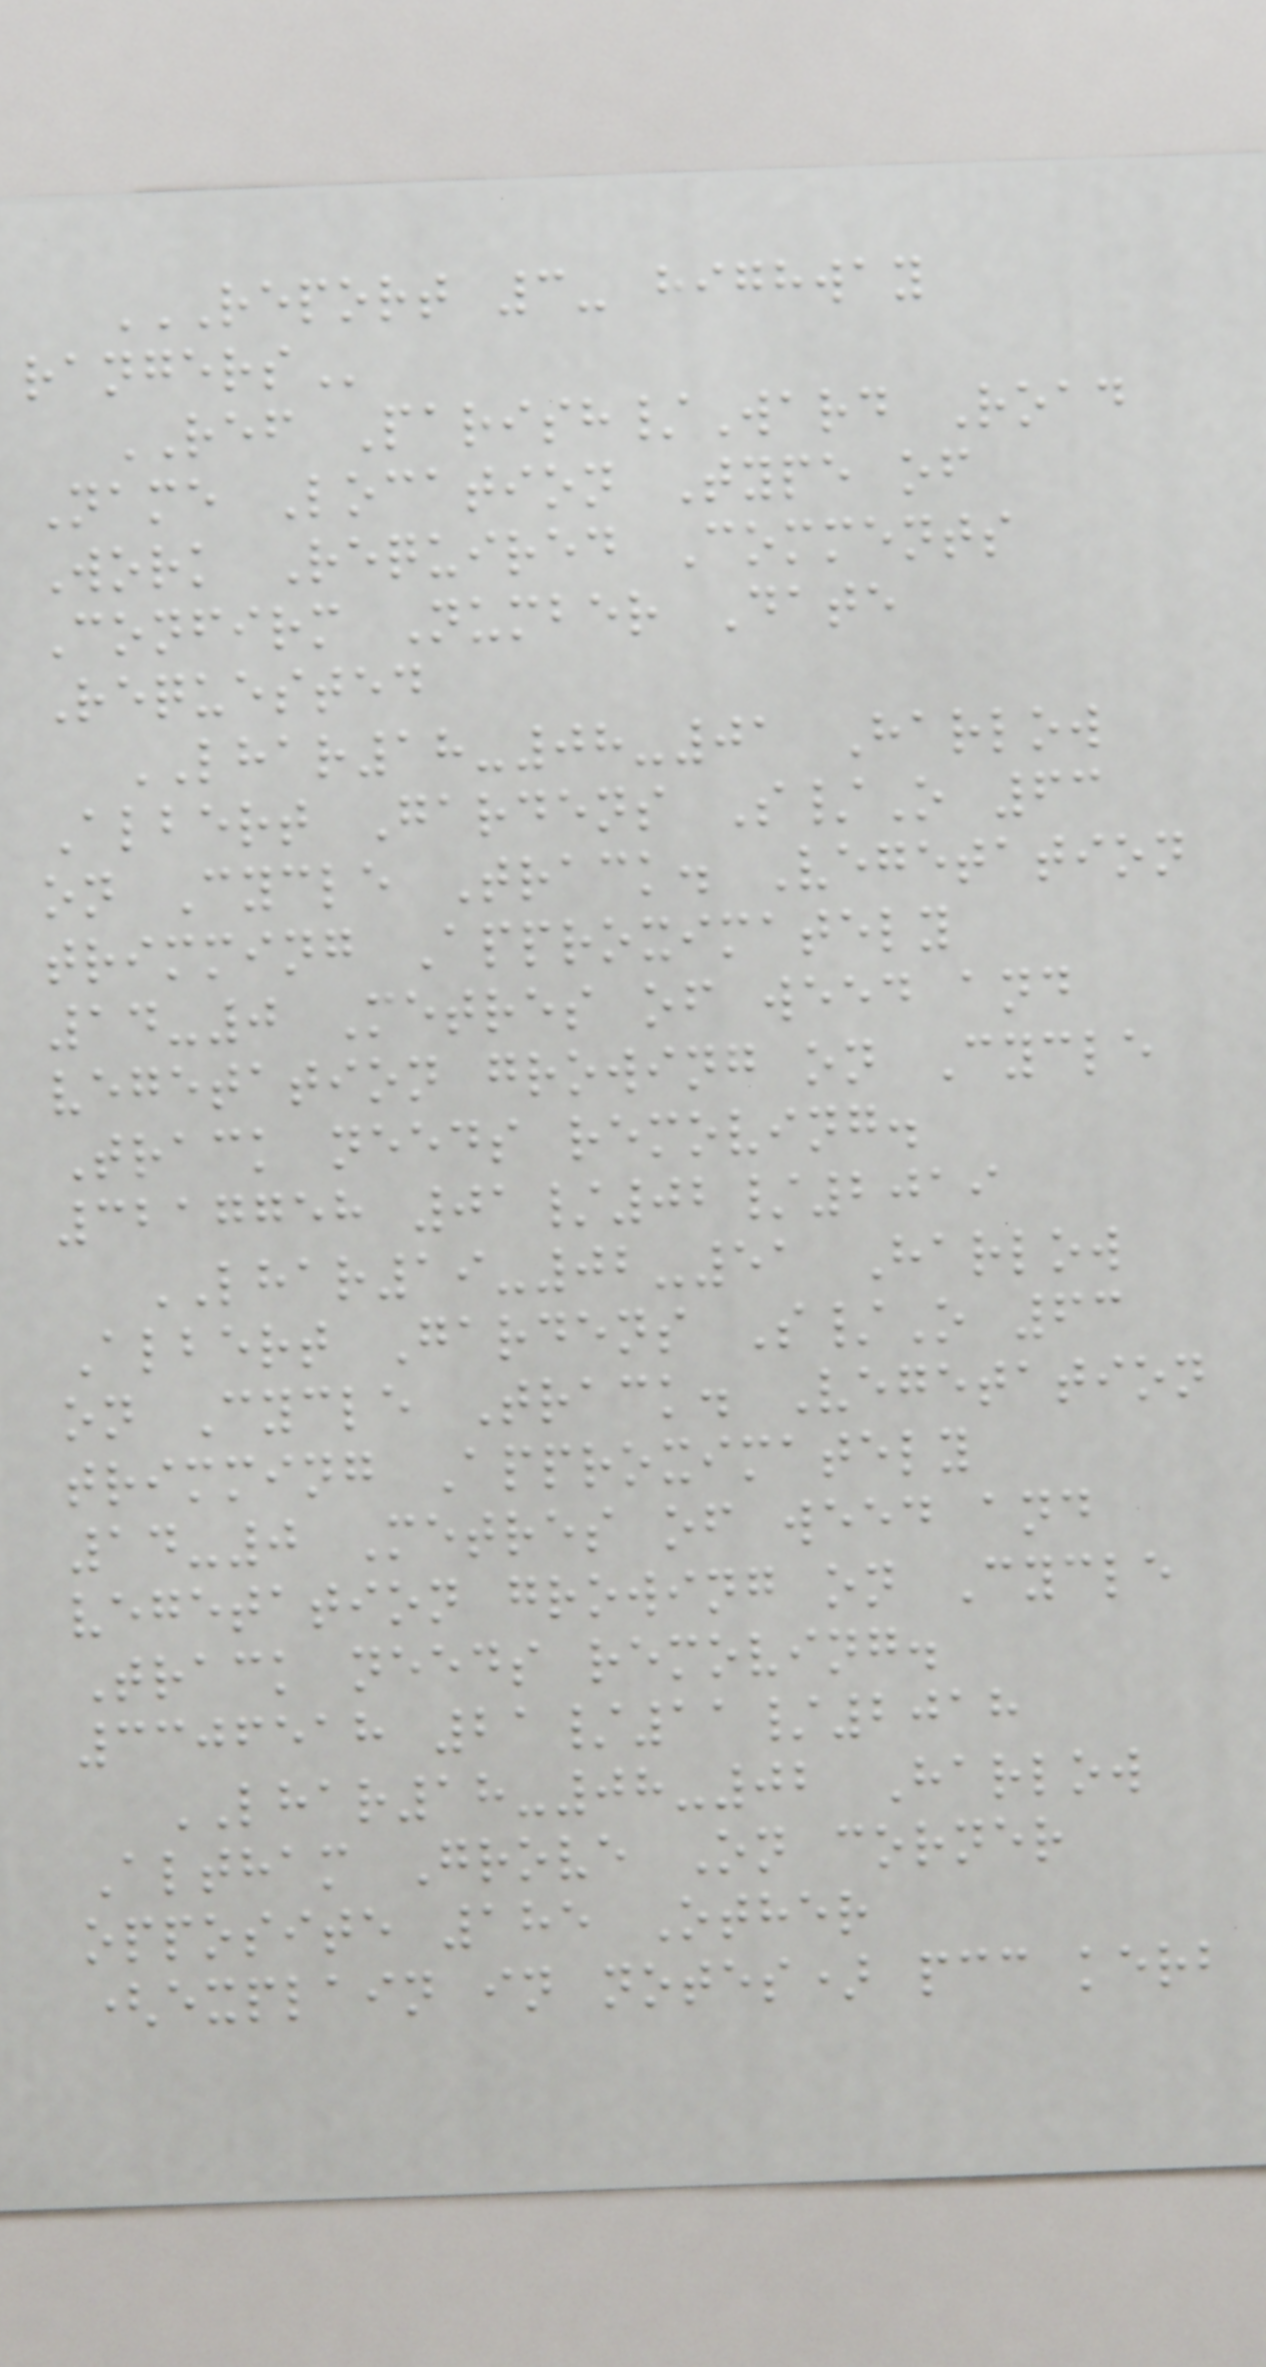REPORT 3- HIGHWAY
RANGERS
REF Parish/Ward Road
Name Location Type of
Work Required Comments
Confirm Number Date
Requested
LHAR18-08-01 Harlow
Albert Gardens S/O 63
on Cycle Track. Vegetation
trimming Approximately
14-0 Metres of weed and
vegetation growing on Cycle
Track needs removing.
3217758 01/02/2019
LHAR19-02-51 Harlow
Albert Gardens S/O 63
on Cycle Track. Vegetation
trimming Approximately
14-0 Metres of weed and
vegetation growing on Cycle
Track needs removing.
3306518 21/11/2018
LHAR18-08-02 Harlow
Altham Grove On corner
opposite 185 Other
(explain in notes) pcc kerb
